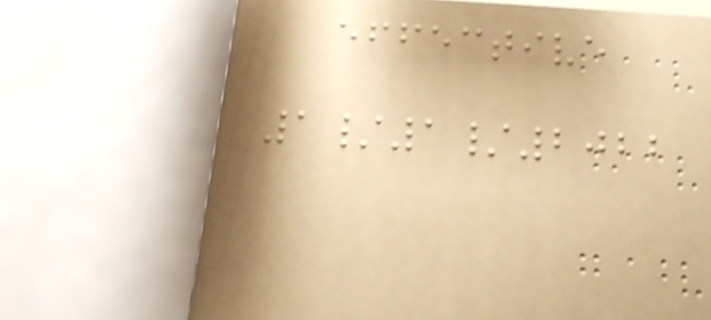effective
1/1/2022
